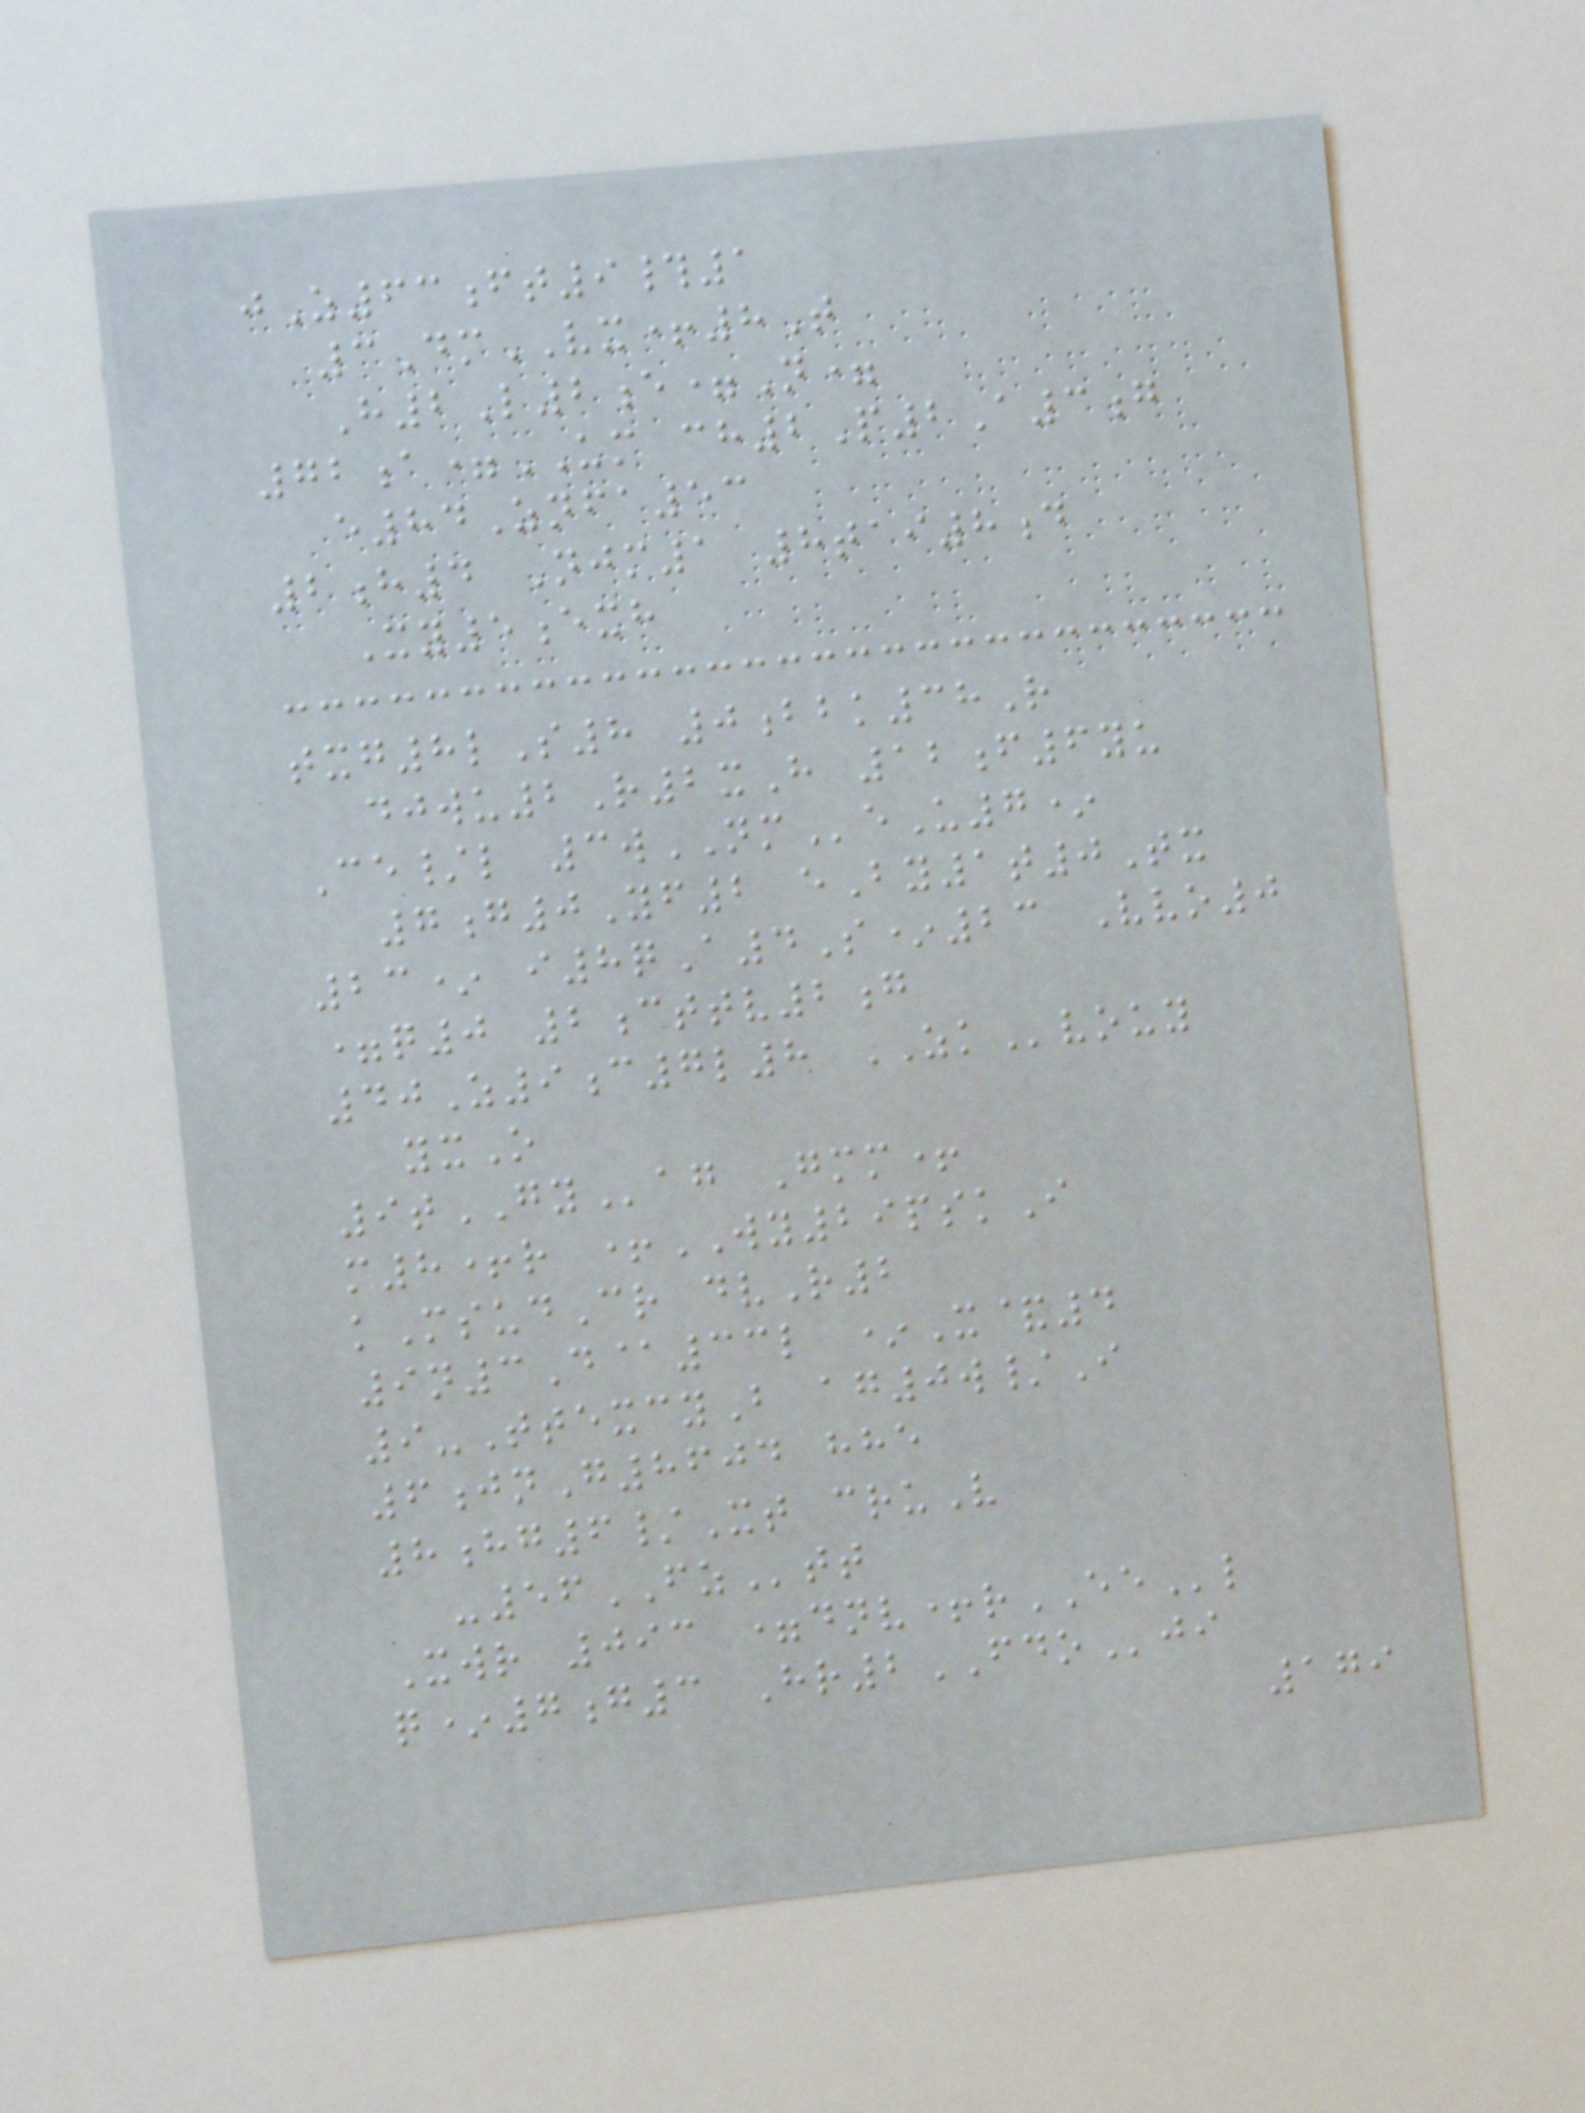jZ63ft9#1
3DmVX+8T
H2L2e=N=
72a=UM ch2P2A3g
e84Znfa53
2h4 Njm1 8tai8d
Xy5exh
txg8lS8 0bbk38R
djwu2R2xH 12f6yu
Ce/l 3wNMeU7*
7g0Yf2 eBy1t0Tx
23* i8qA4S*23 Vvo0
=q0 2cttv2g
40Z9c7l8 ZKvouy
yxO
9tGYag Gmm+
m8+r +WY29pskI
kMsudCr dvR2
9n3D@33l *X&4
9-TtexcyB ag0w/I
6jnG8604 hhe
8hg6/Xt cruV
-56FZtt
Xwr 093 =dnv+rEEl
q*7g3 Hr2FDOji
179
